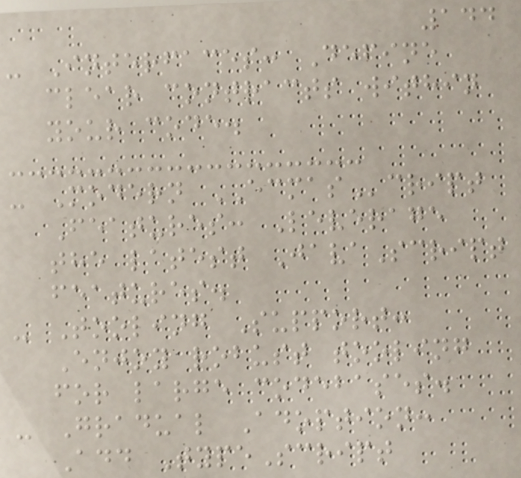144
- Interfaces: Define
clear contracts within
your code.
- Modern ECMAScript
Features: Leverage
the latest JavaScript
features.
- Tooling Support:
Enjoy robust tooling
for large codebases.
- Gradual Adoption:
Add TypeScript
